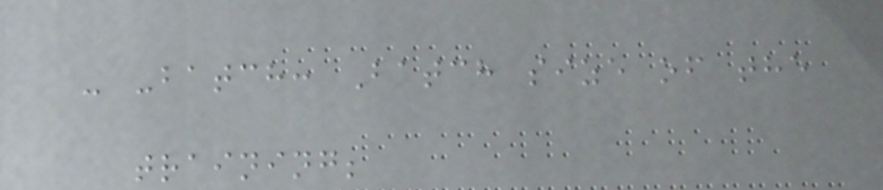- -batch: Batch size of the
training;
